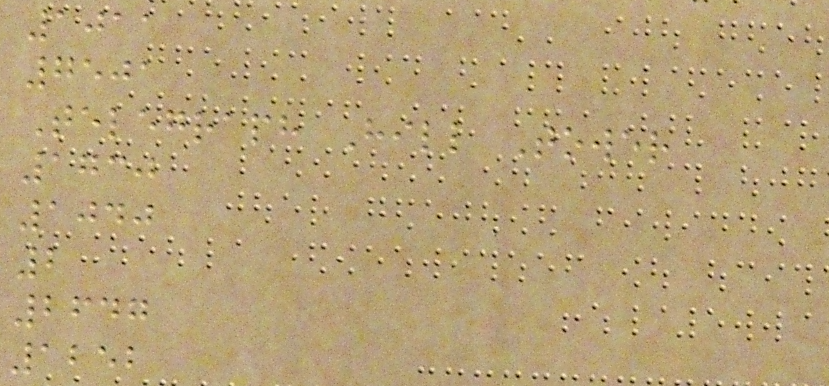1011
7501
Telegraph Hill Tower
1730
1040
2
2647
1252
